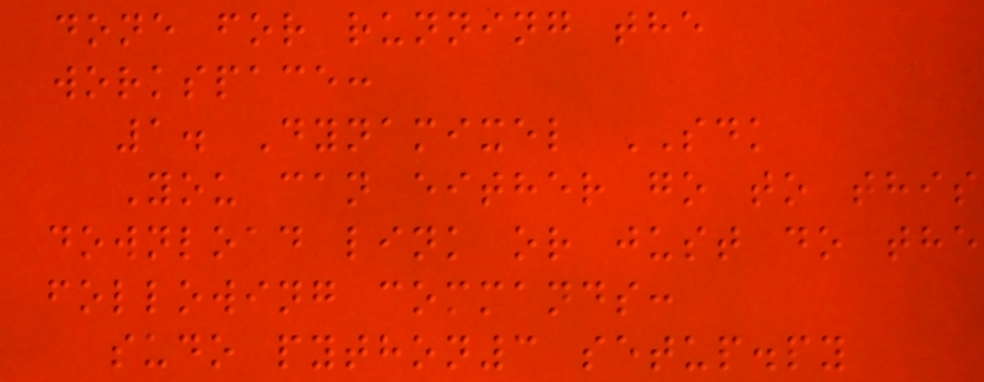done for running the
workspace:
1. Dynamixel SDK
You can either go to this
download link or just do the
following commands:
sudo python3 setup.py
